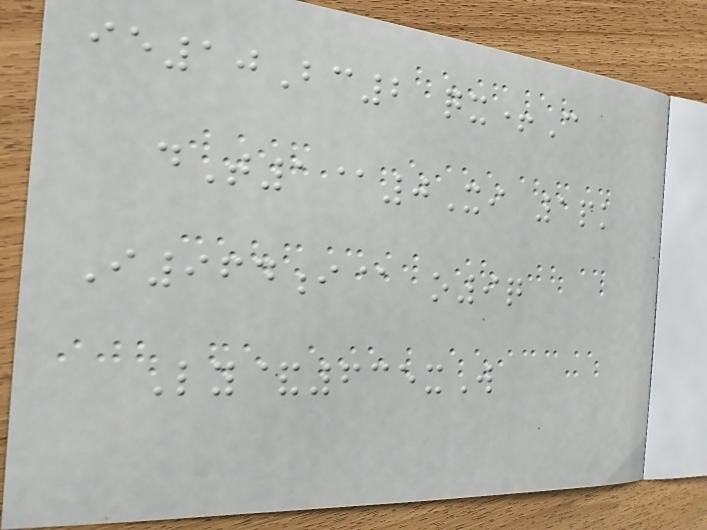ie10Bc2 qx+C
dT1@0Xi 1pk
I964i@ o9q
Ly&635xW
